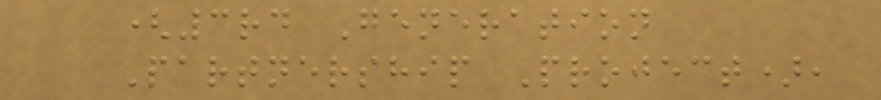(3rd Generation
Partnership Project),
